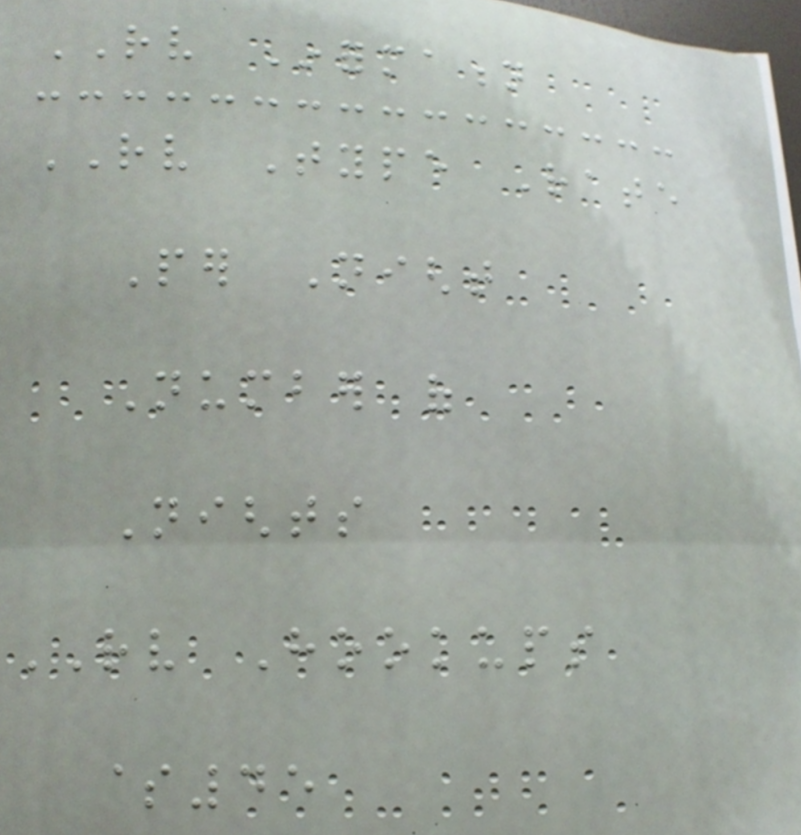RV Information
RV Type Rate
Per Night
Number of
Nights
RV Hookups
$45
